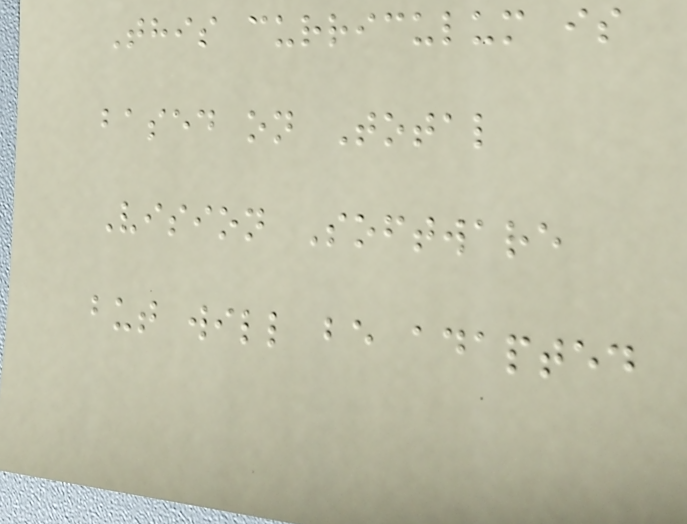This curriculum is
based on Total
Vision Software
but will be adapted
